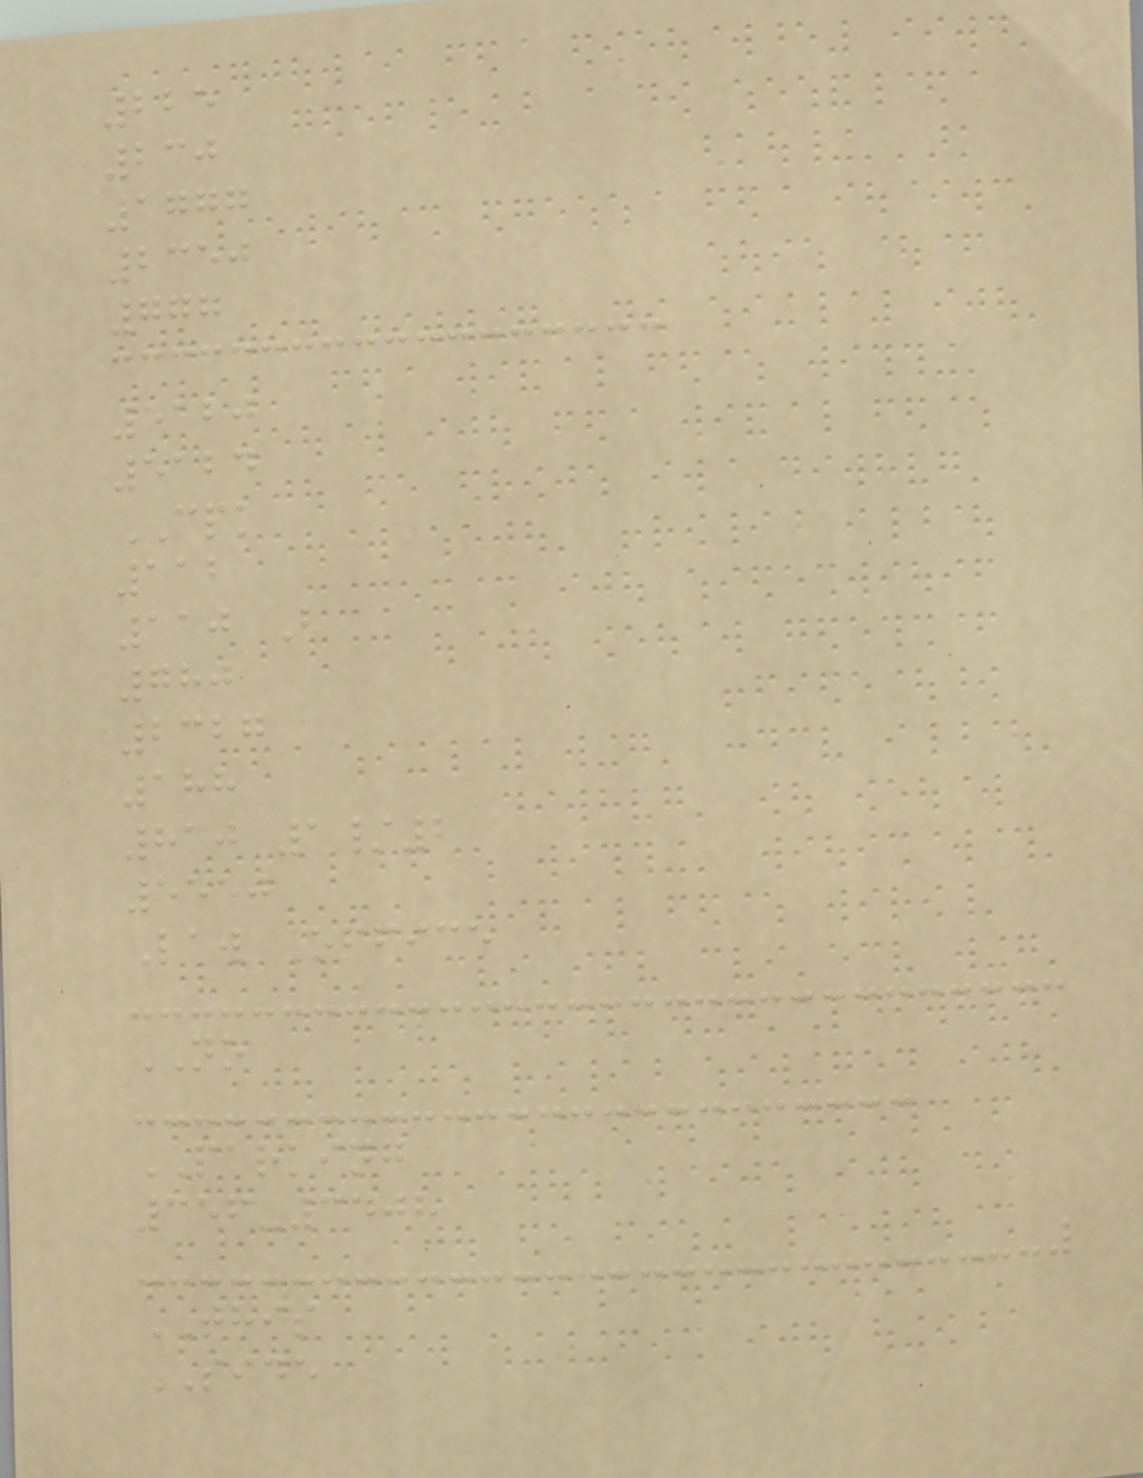225
230
1777
2350
777
5120
5124
CPK
112
110 B
780
2327
188
810 1/2
5550
Law Office
NO
PARKING
356-3408
THIS
SIDE
